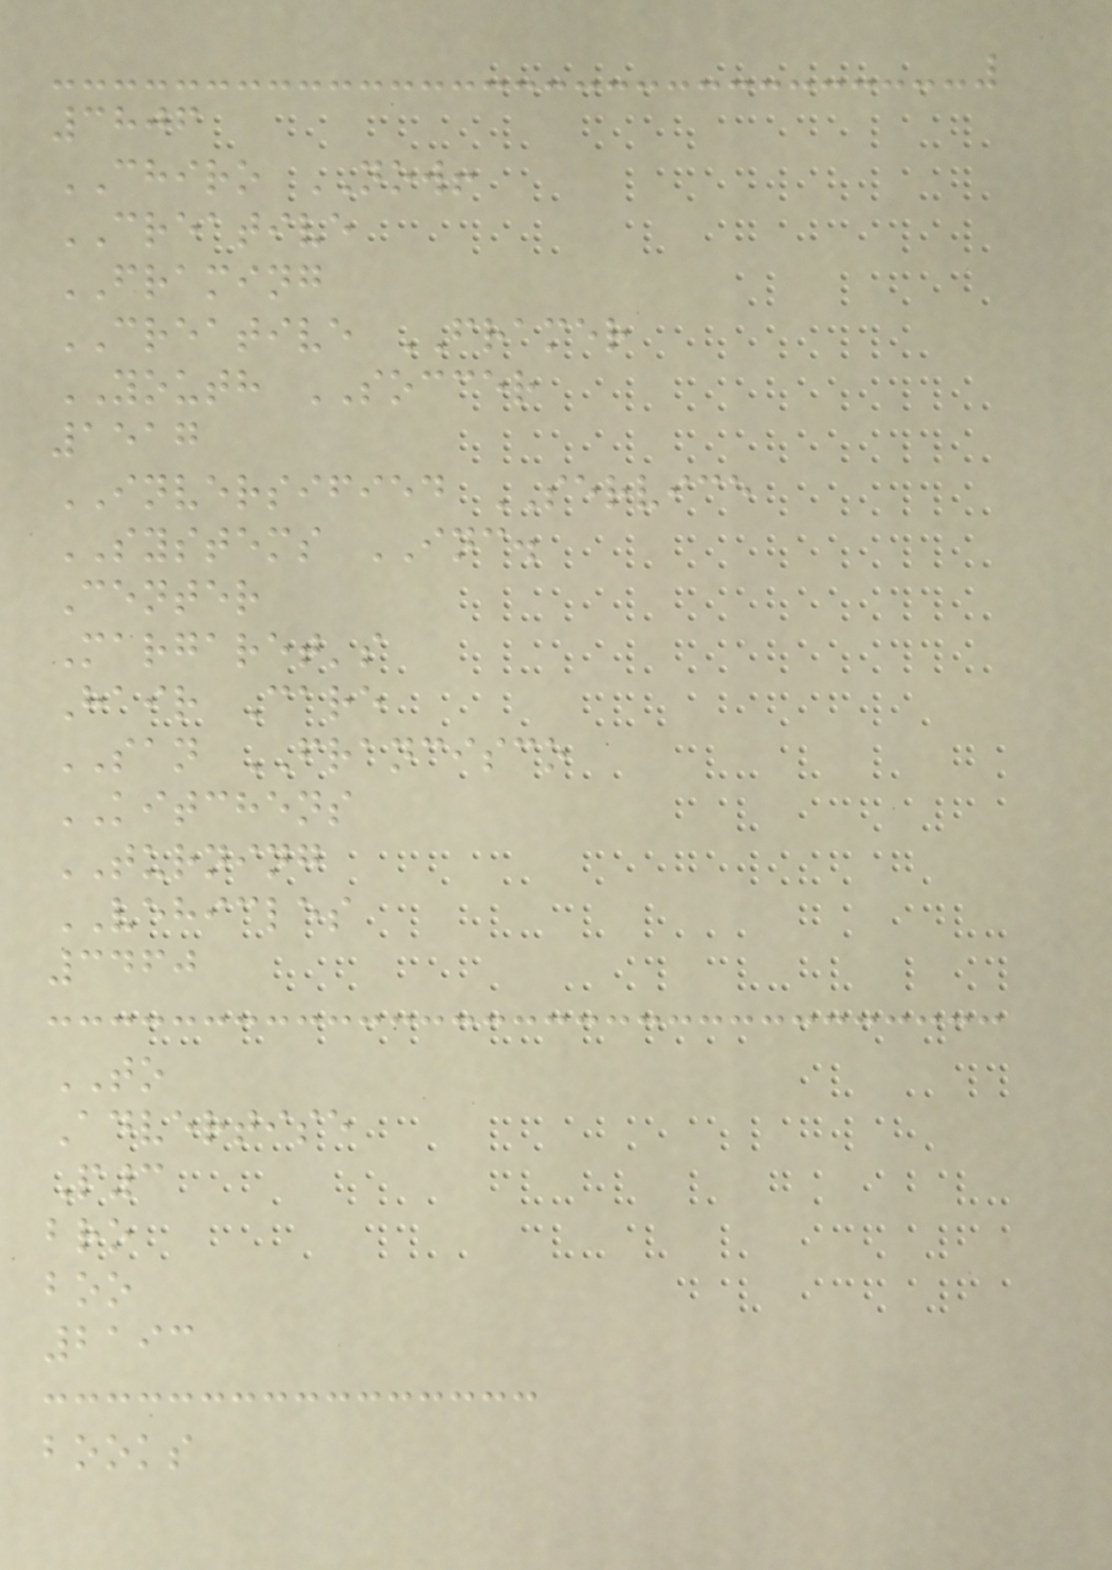3806
CHIRO NOW!
CREATIVE
FRAMING
CREATIVE FRAMER
YOUTH SOCCER
1517
INVERSIFIED SERVICE
SYSTEMS INC.
Center
Margaret's
Hair Care
SAN FRANCISCO
KITCHENS
TURNING
VEHICLES
3460
TO
Advertise
P3
bro
boo
2193
books
